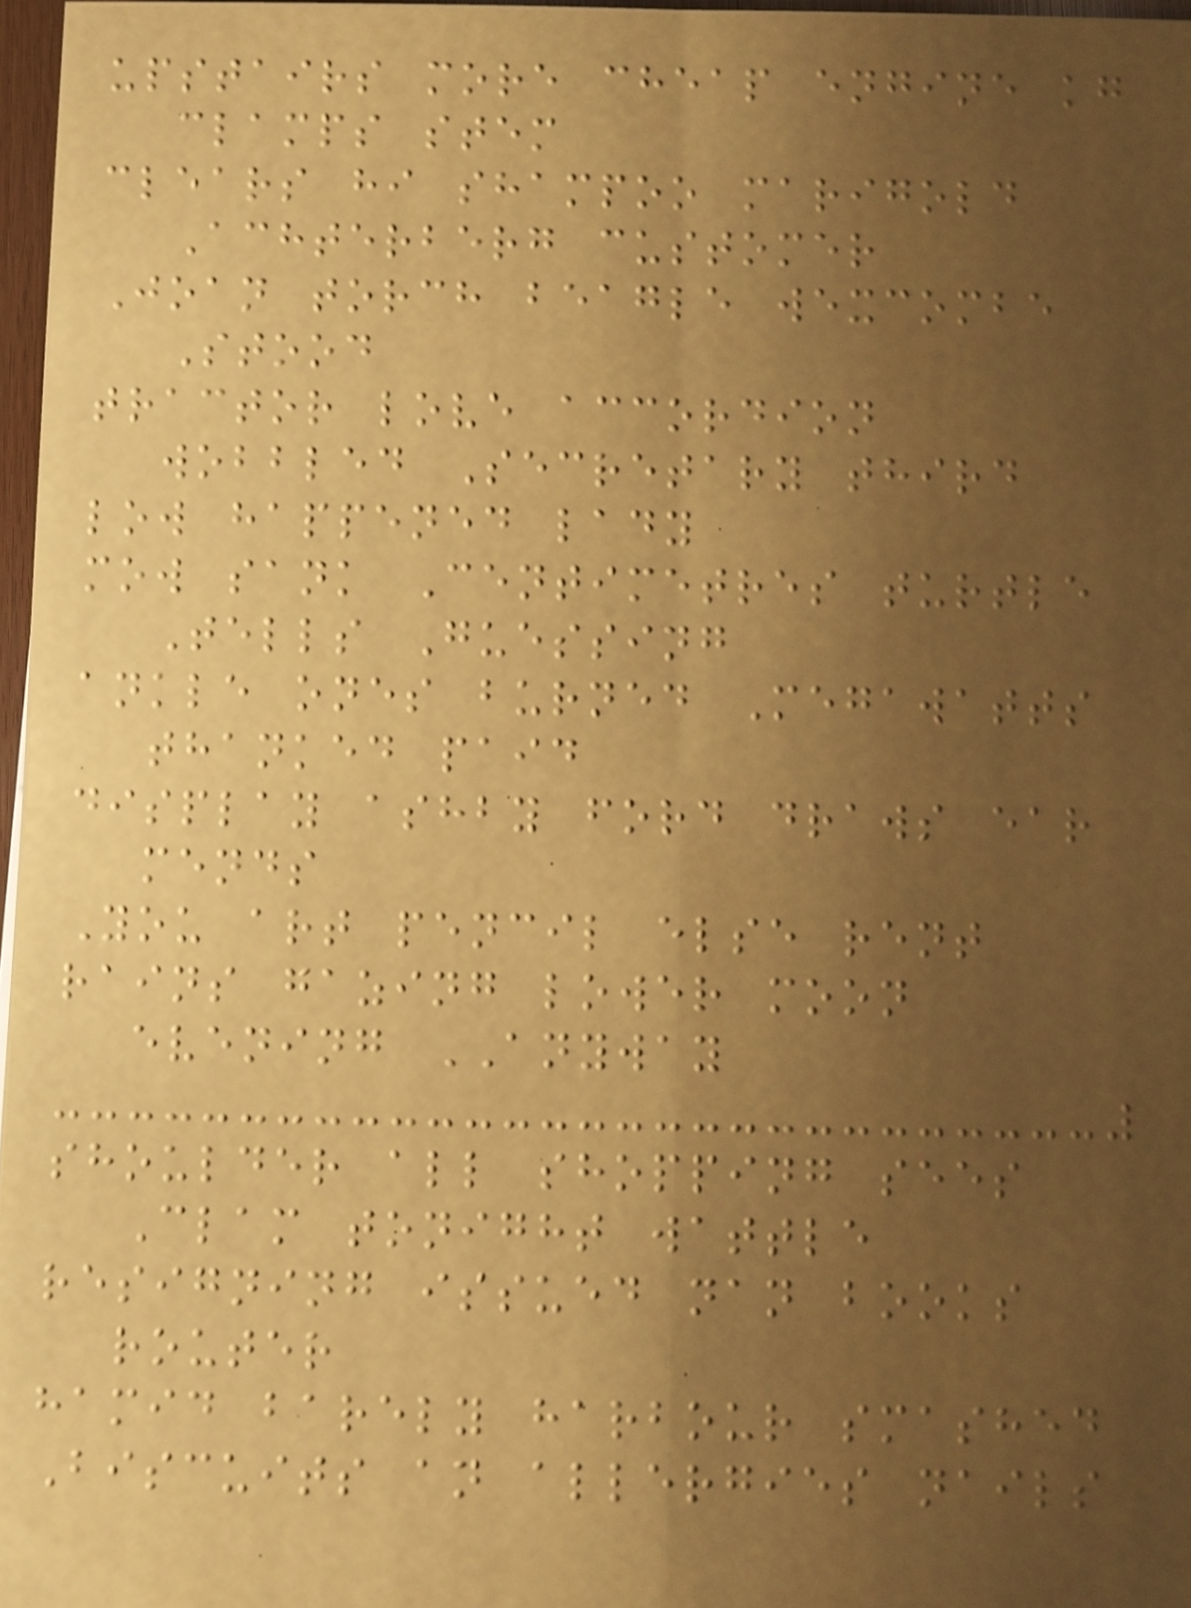upstairs more cheap engine kg
clamps stem
clears hi shampoo marigold
Achterberg customer
Joan torch beagle wexcombe
Stood
tractor love accordion
wobbled Secretary third
low happened lady
mow sank Centimetres turtle
Tells Guessing
ankle ones burned Megawatts
thanked paid
display ashby ford draws ear
mends
You art pencil else rent
rains gazing lower moon
evening ANYWAY
shoulder all shopping sees
Clam tonight wattle
resigning issued nan books
router
hamid barely harbour smashed
Biscuits an allergies nails
